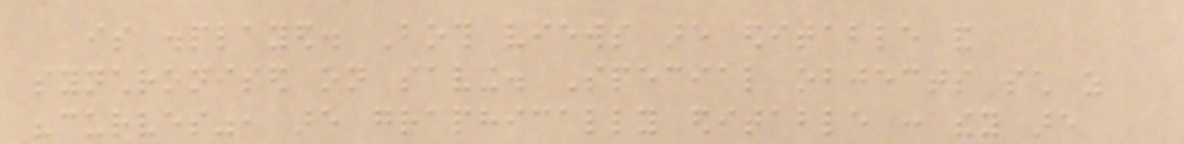is displayed. Both views are editable and
synchronised on saving. Special objects such as
"curves", are graphically editable : they are
